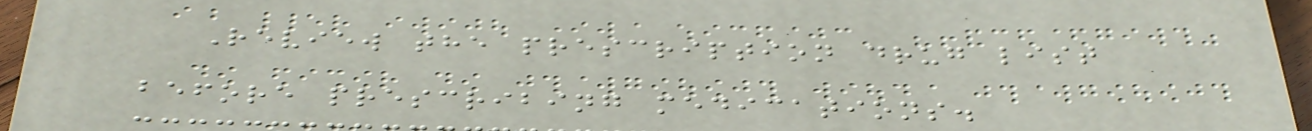Review the prescription drug list
before prescribing medications.
